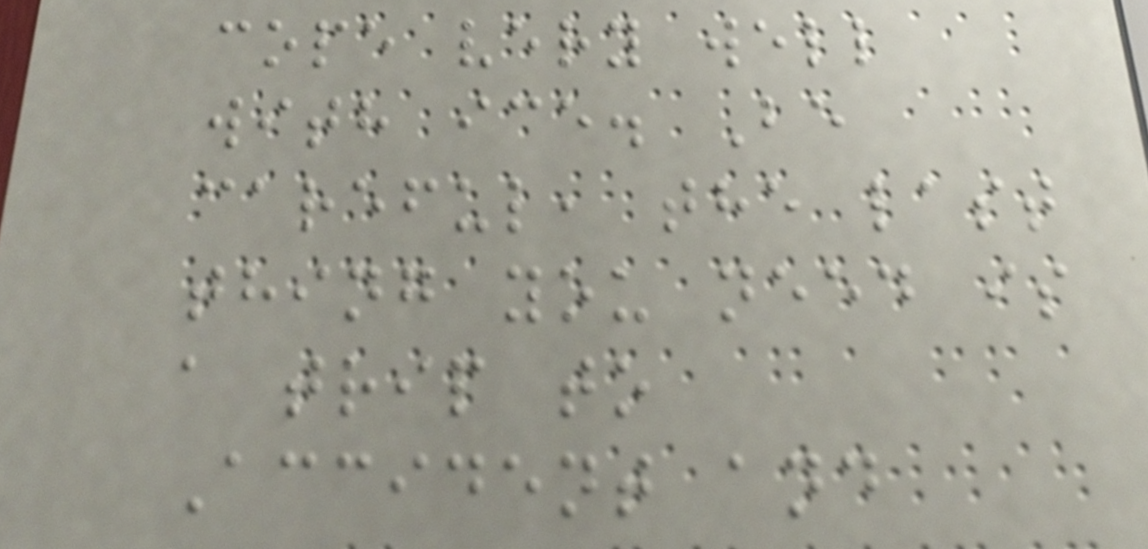cope very well
with ice. Be
careful, the last
thing you need is
a trip to
Accident and
